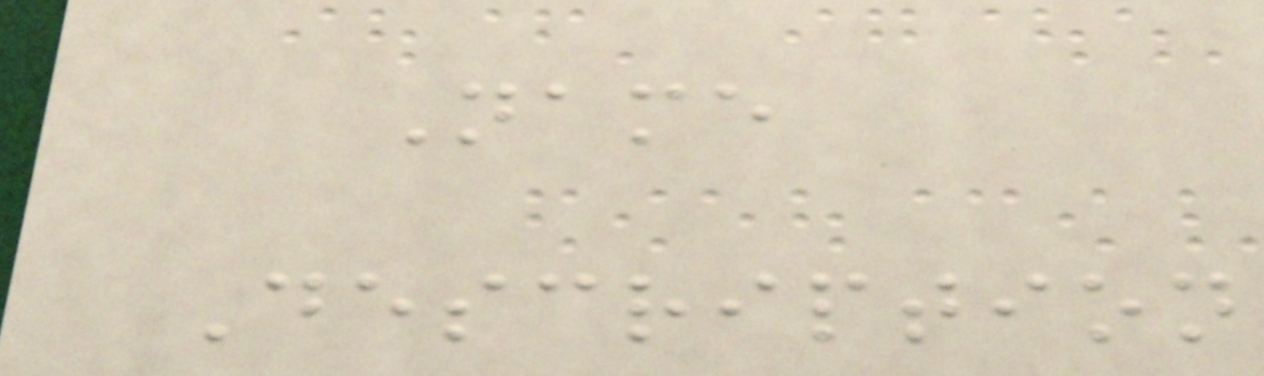Name
Description
